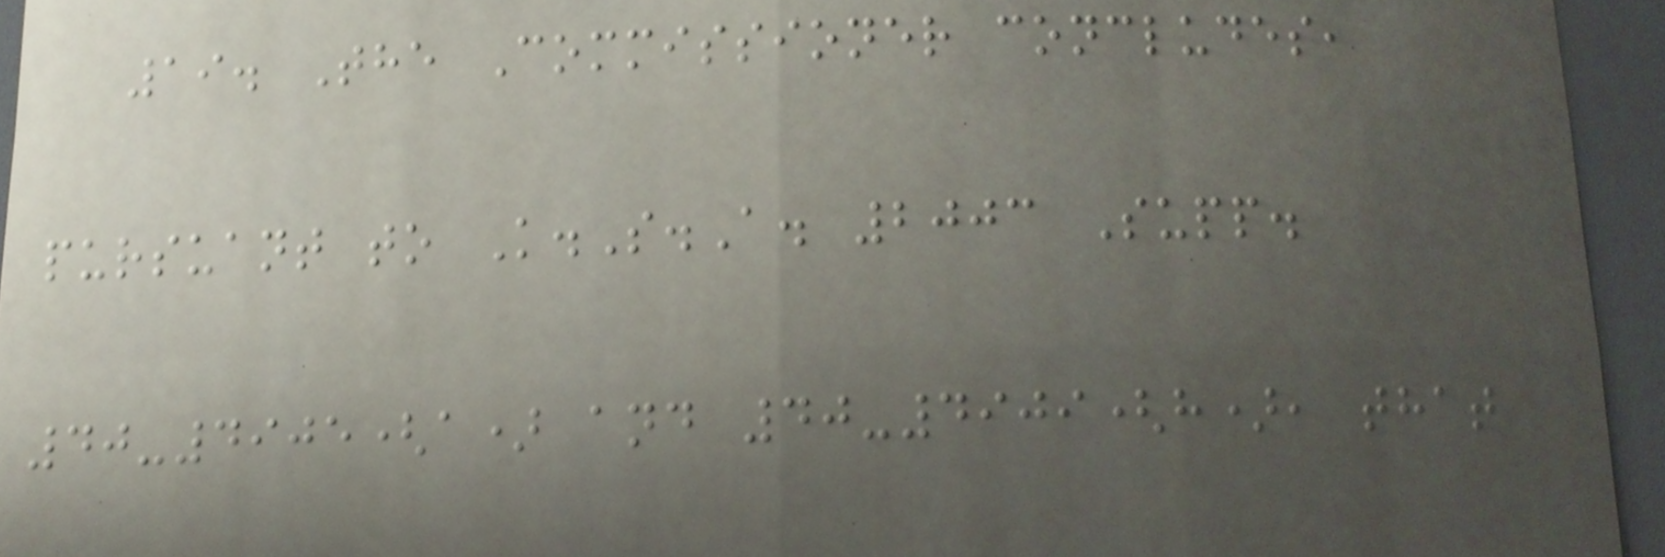19. The Commissioner concludes,
pursuant to K.S.A. 2003 Supp.
40-4905(a) and 40-4909(h), that
